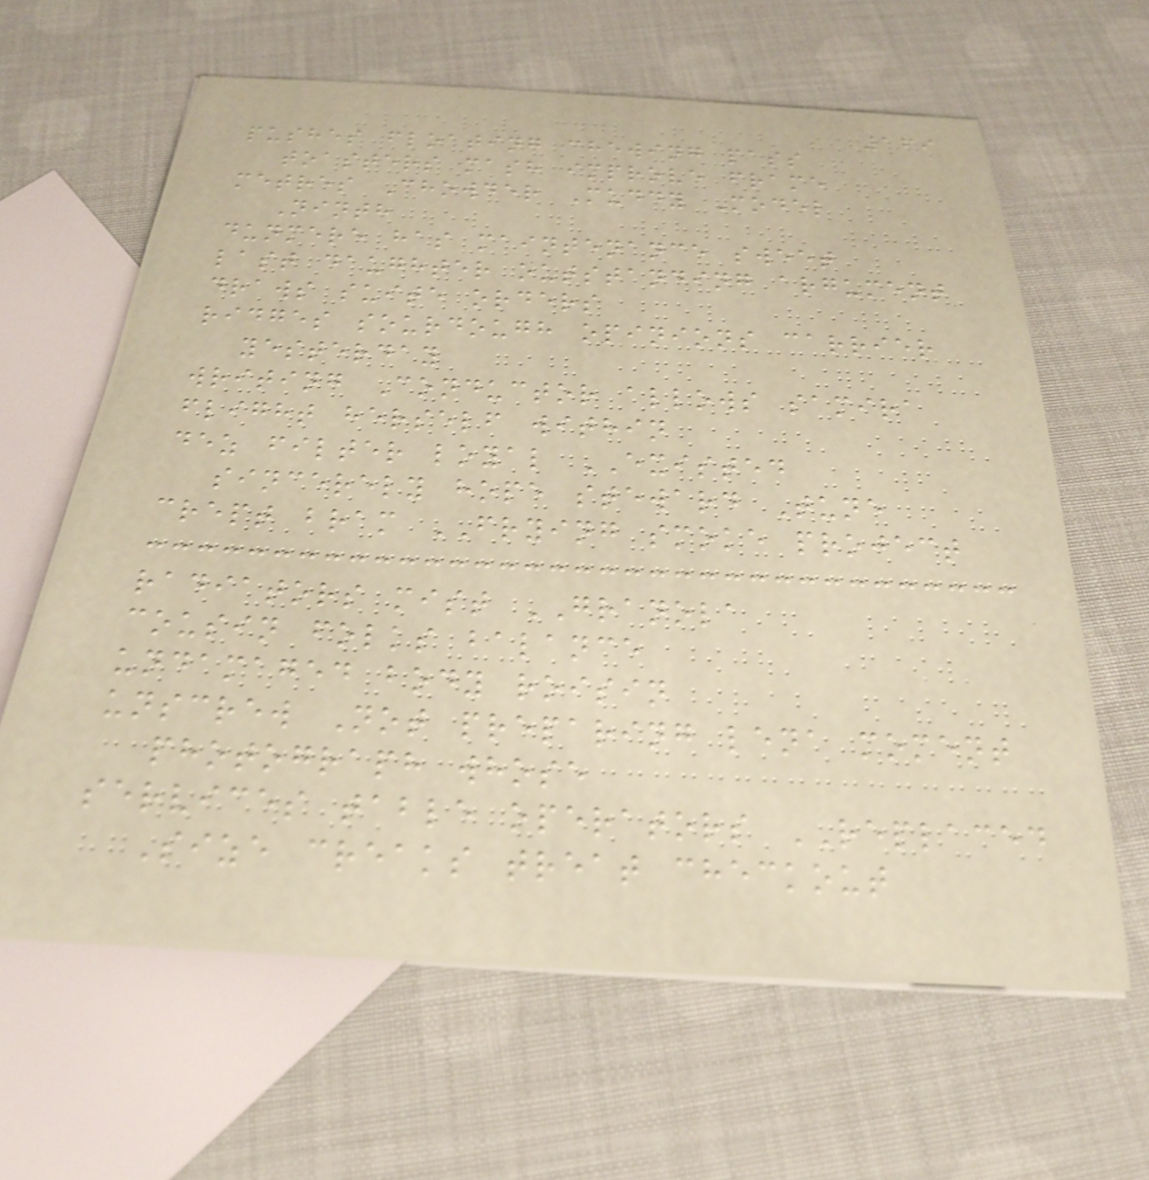169
pushes floating chewing pass
toasters mash improve frame
metres Chowder Muddy Model
Ninth
dunmere has maintenance sweet
last daughter outstanding argument
draws suite orders
ridges sourdough opinions carrier
yesterday
writing Conductor allows samira
flight herself within
dez filter loyal EXISTED
sincerely hope steward Tune
crept bram FRYING smoke project
radiators mist GRANOLA
cousin folks balance
undamaged body roisin
unscrew Not preparing lena moment
photograph whose
services table operators REPLACED
Size creaks treat checkout
